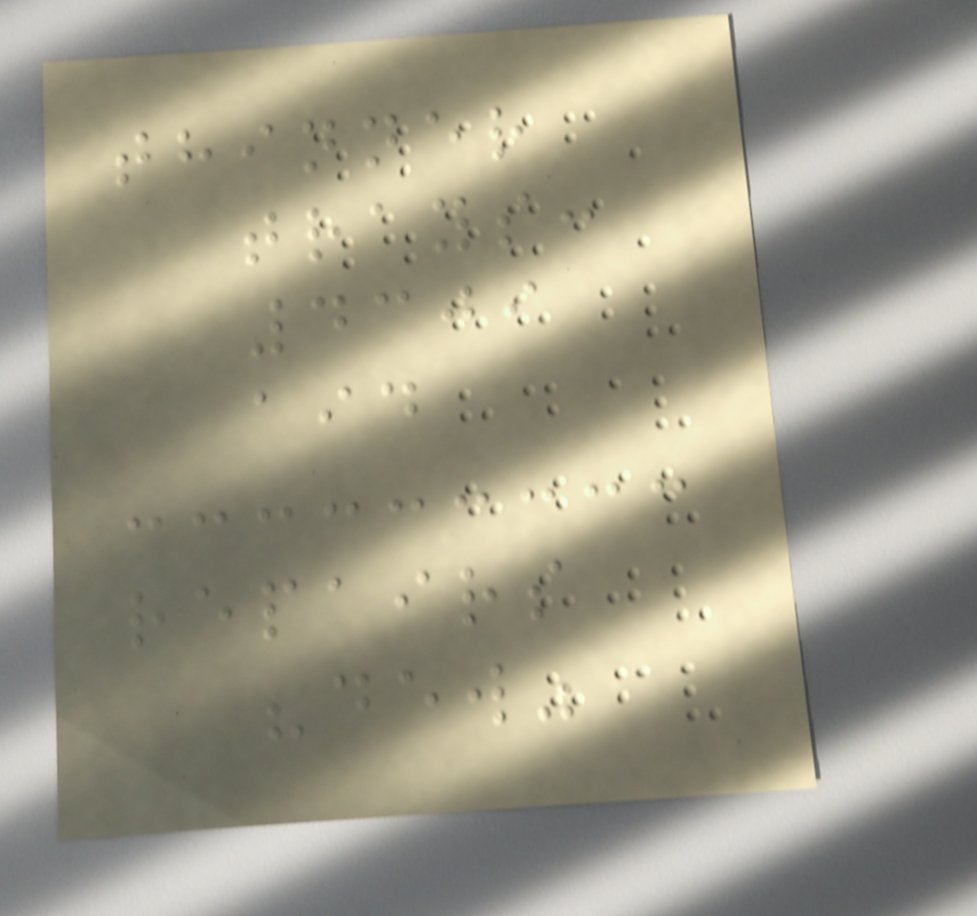thinner
trays:
4309
aid
repairs
"dew"
